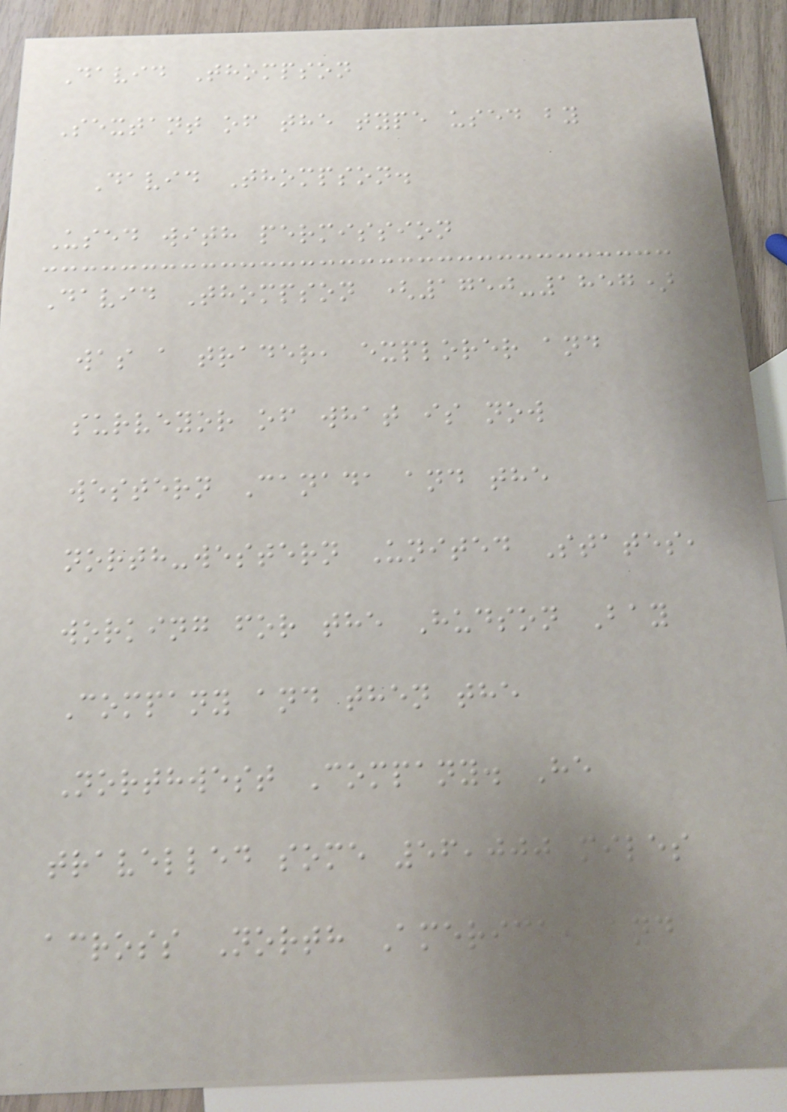David Thompson
Sextant of the type used by
David Thompson.
Used with permission
David Thompson (1750-1857)
was a trader, explorer and
surveyor of what is now
western Canada and the
north-western United States,
working for the Hudson Bay
Company and then the
Northwest Company. He
travelled some 56,000 miles
across North America, and
